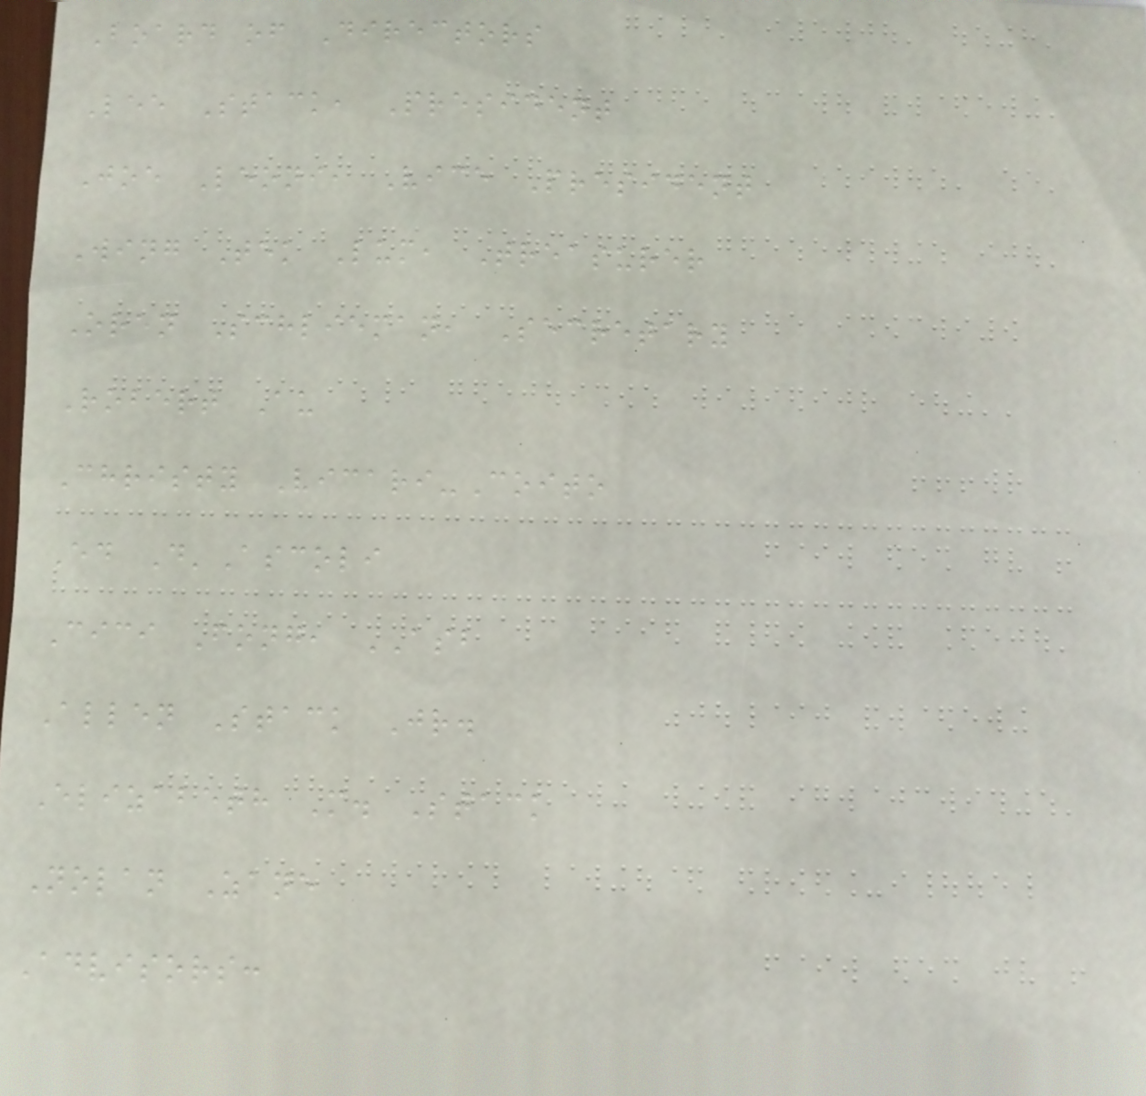Board of Directors
Lee Stack, President
Joe Leoni, Vice President
Wing Tek Lum, Treasurer
Oren Schlieman, Secretary
Robert Au
Christy Vicari-Coito
Ed D'Ascoli
Cici Fong, ASB
Allen Stack Jr.
Elizabeth M. Stack
Nolan Zane
Advisors:
